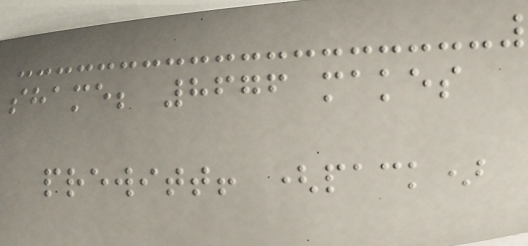shame; 8676 makes
prewitt! (pack)
